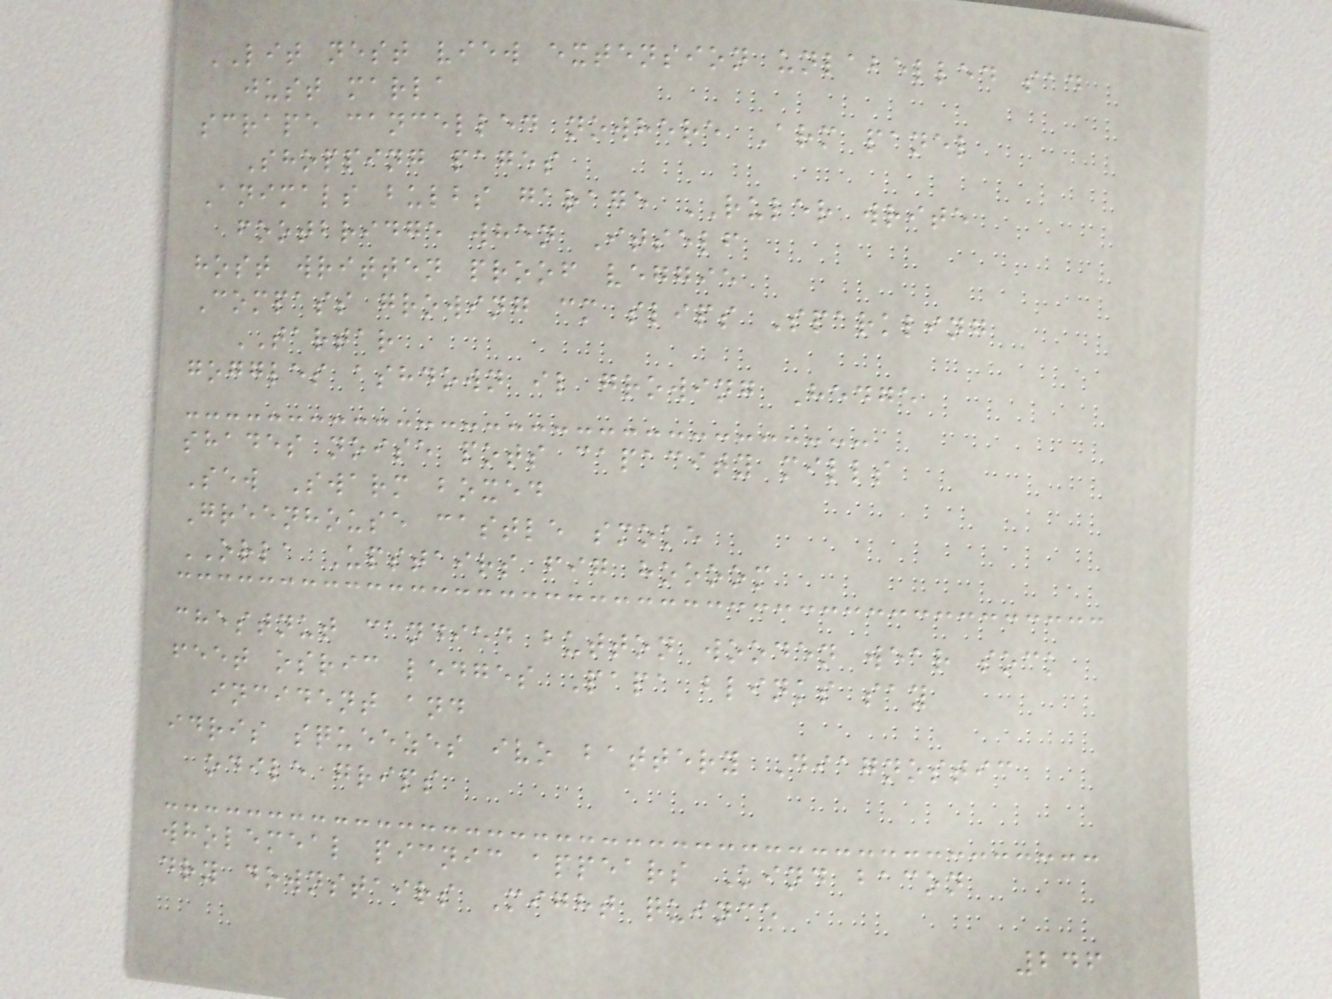LIT nest view extension unlabelled sad
just marla
scrape cancelled nowhere Arm panel
Shopping pages
Animals bulbs garage RULER write
footbridge when Itself
host written proof veggie
Compass growing cm slips Sparkling
TARTAR
goggles ashdown il growing Hedge
shades noise pots capacity mills
Sew Swarm boxed
Greenhouse castle smoke
ORLA Upstairs fig hoooom
chestnut candied button wooden wear sock
feet osric ledges Papa blinks say
incident and
idris squeezes ivo battery Diagnostic
odile grips
wholemeal picnic appears Kind bacon
dry downstairs Might quince
246
